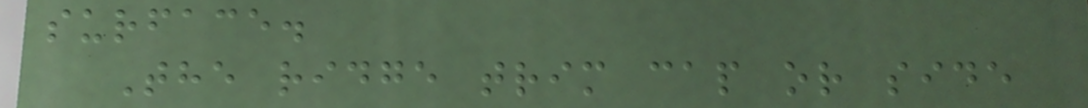surface.
The ridge trim cap or side
